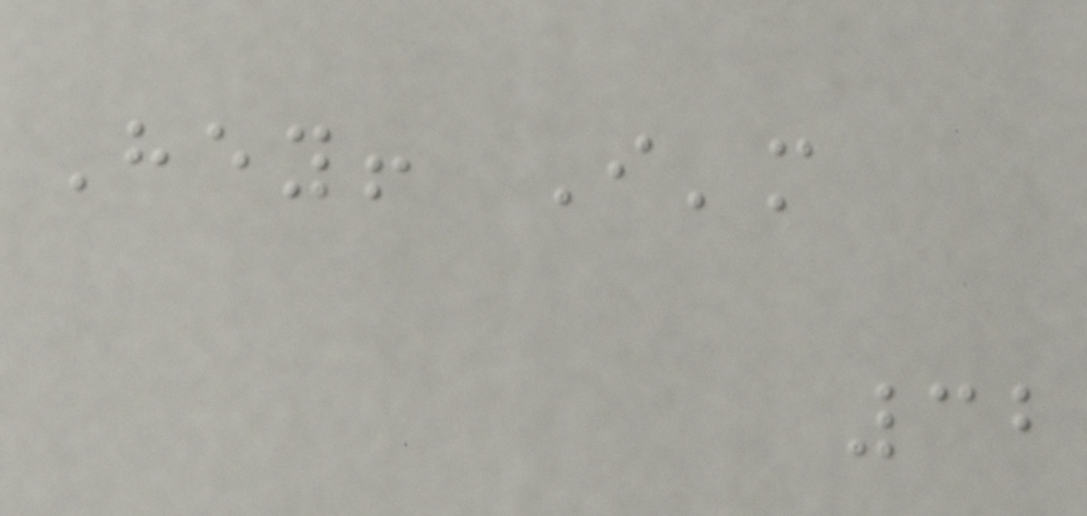Hey! I'm
32
